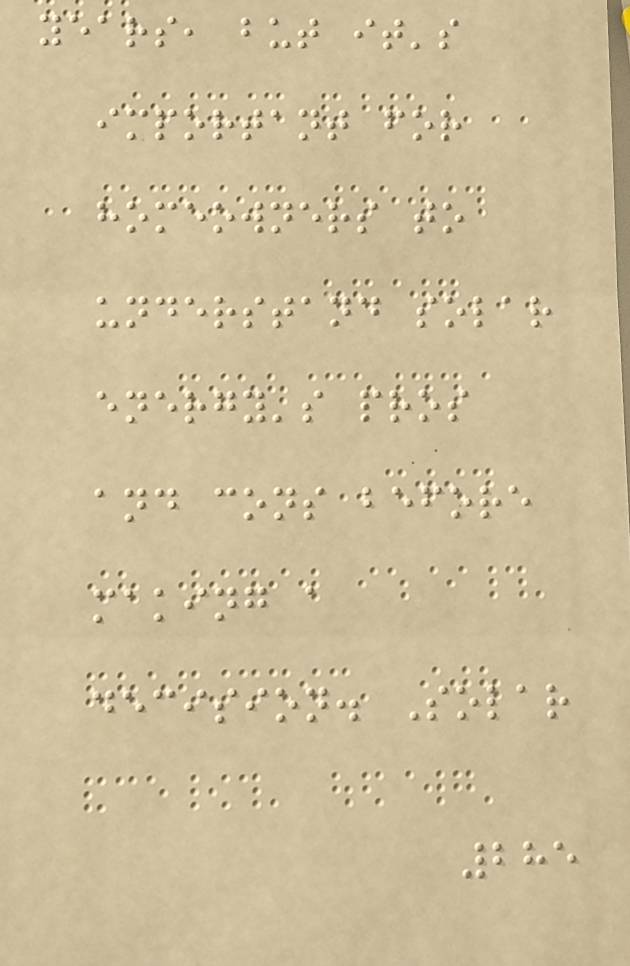years, but it's
important for
homeowners to
understand solar
energy's pros
and cons before
making a
decision. Solar
285
